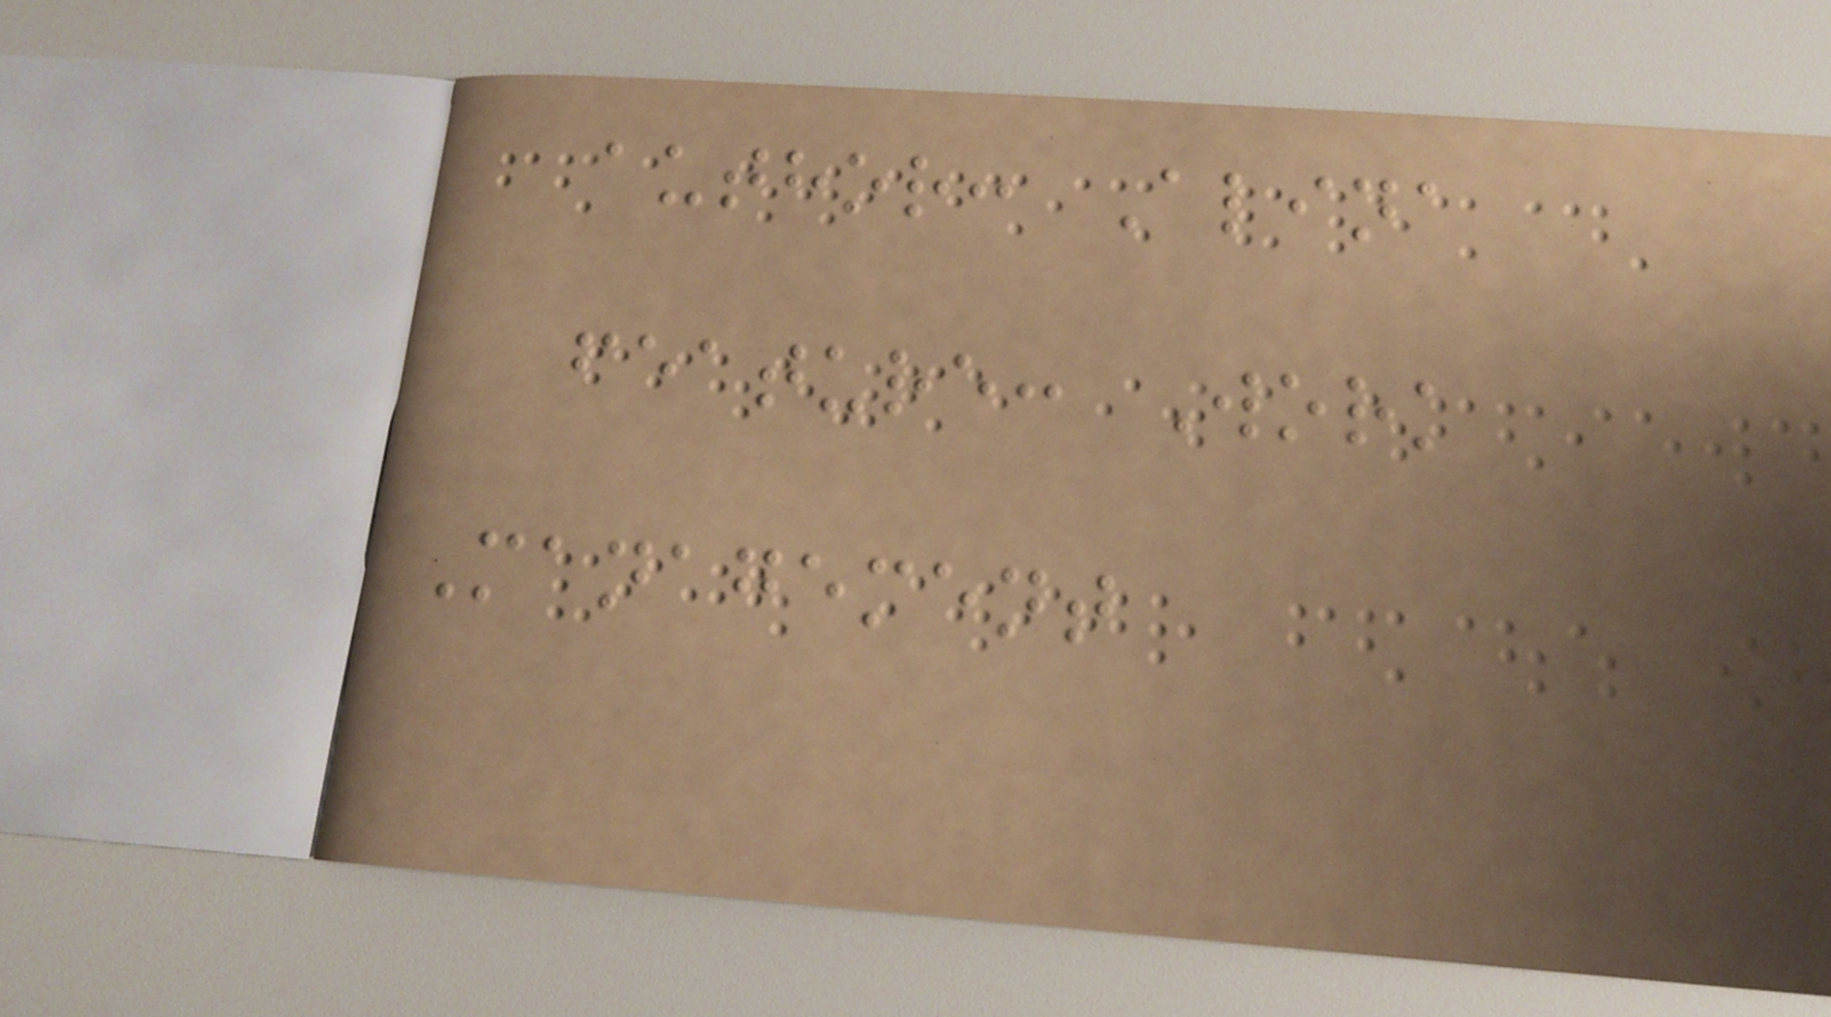author: Alina
feature: Work
Management
